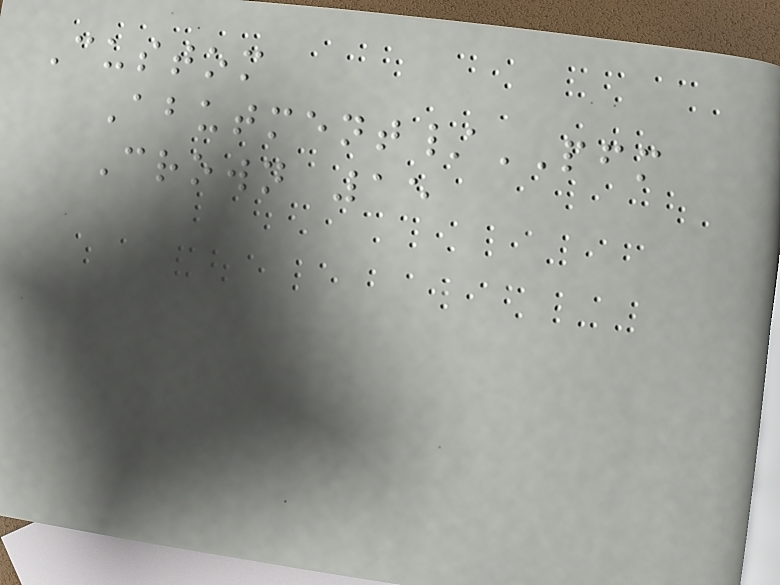Custom
Abutment/PFM
Crown 15
